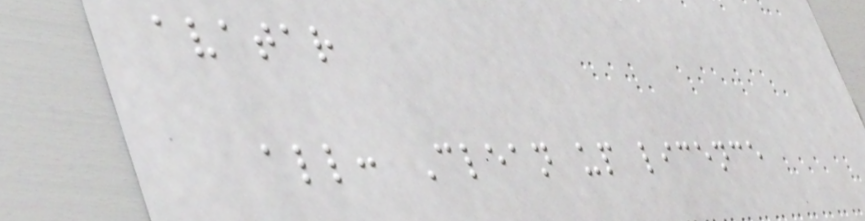avatar
all: Clean up licence
